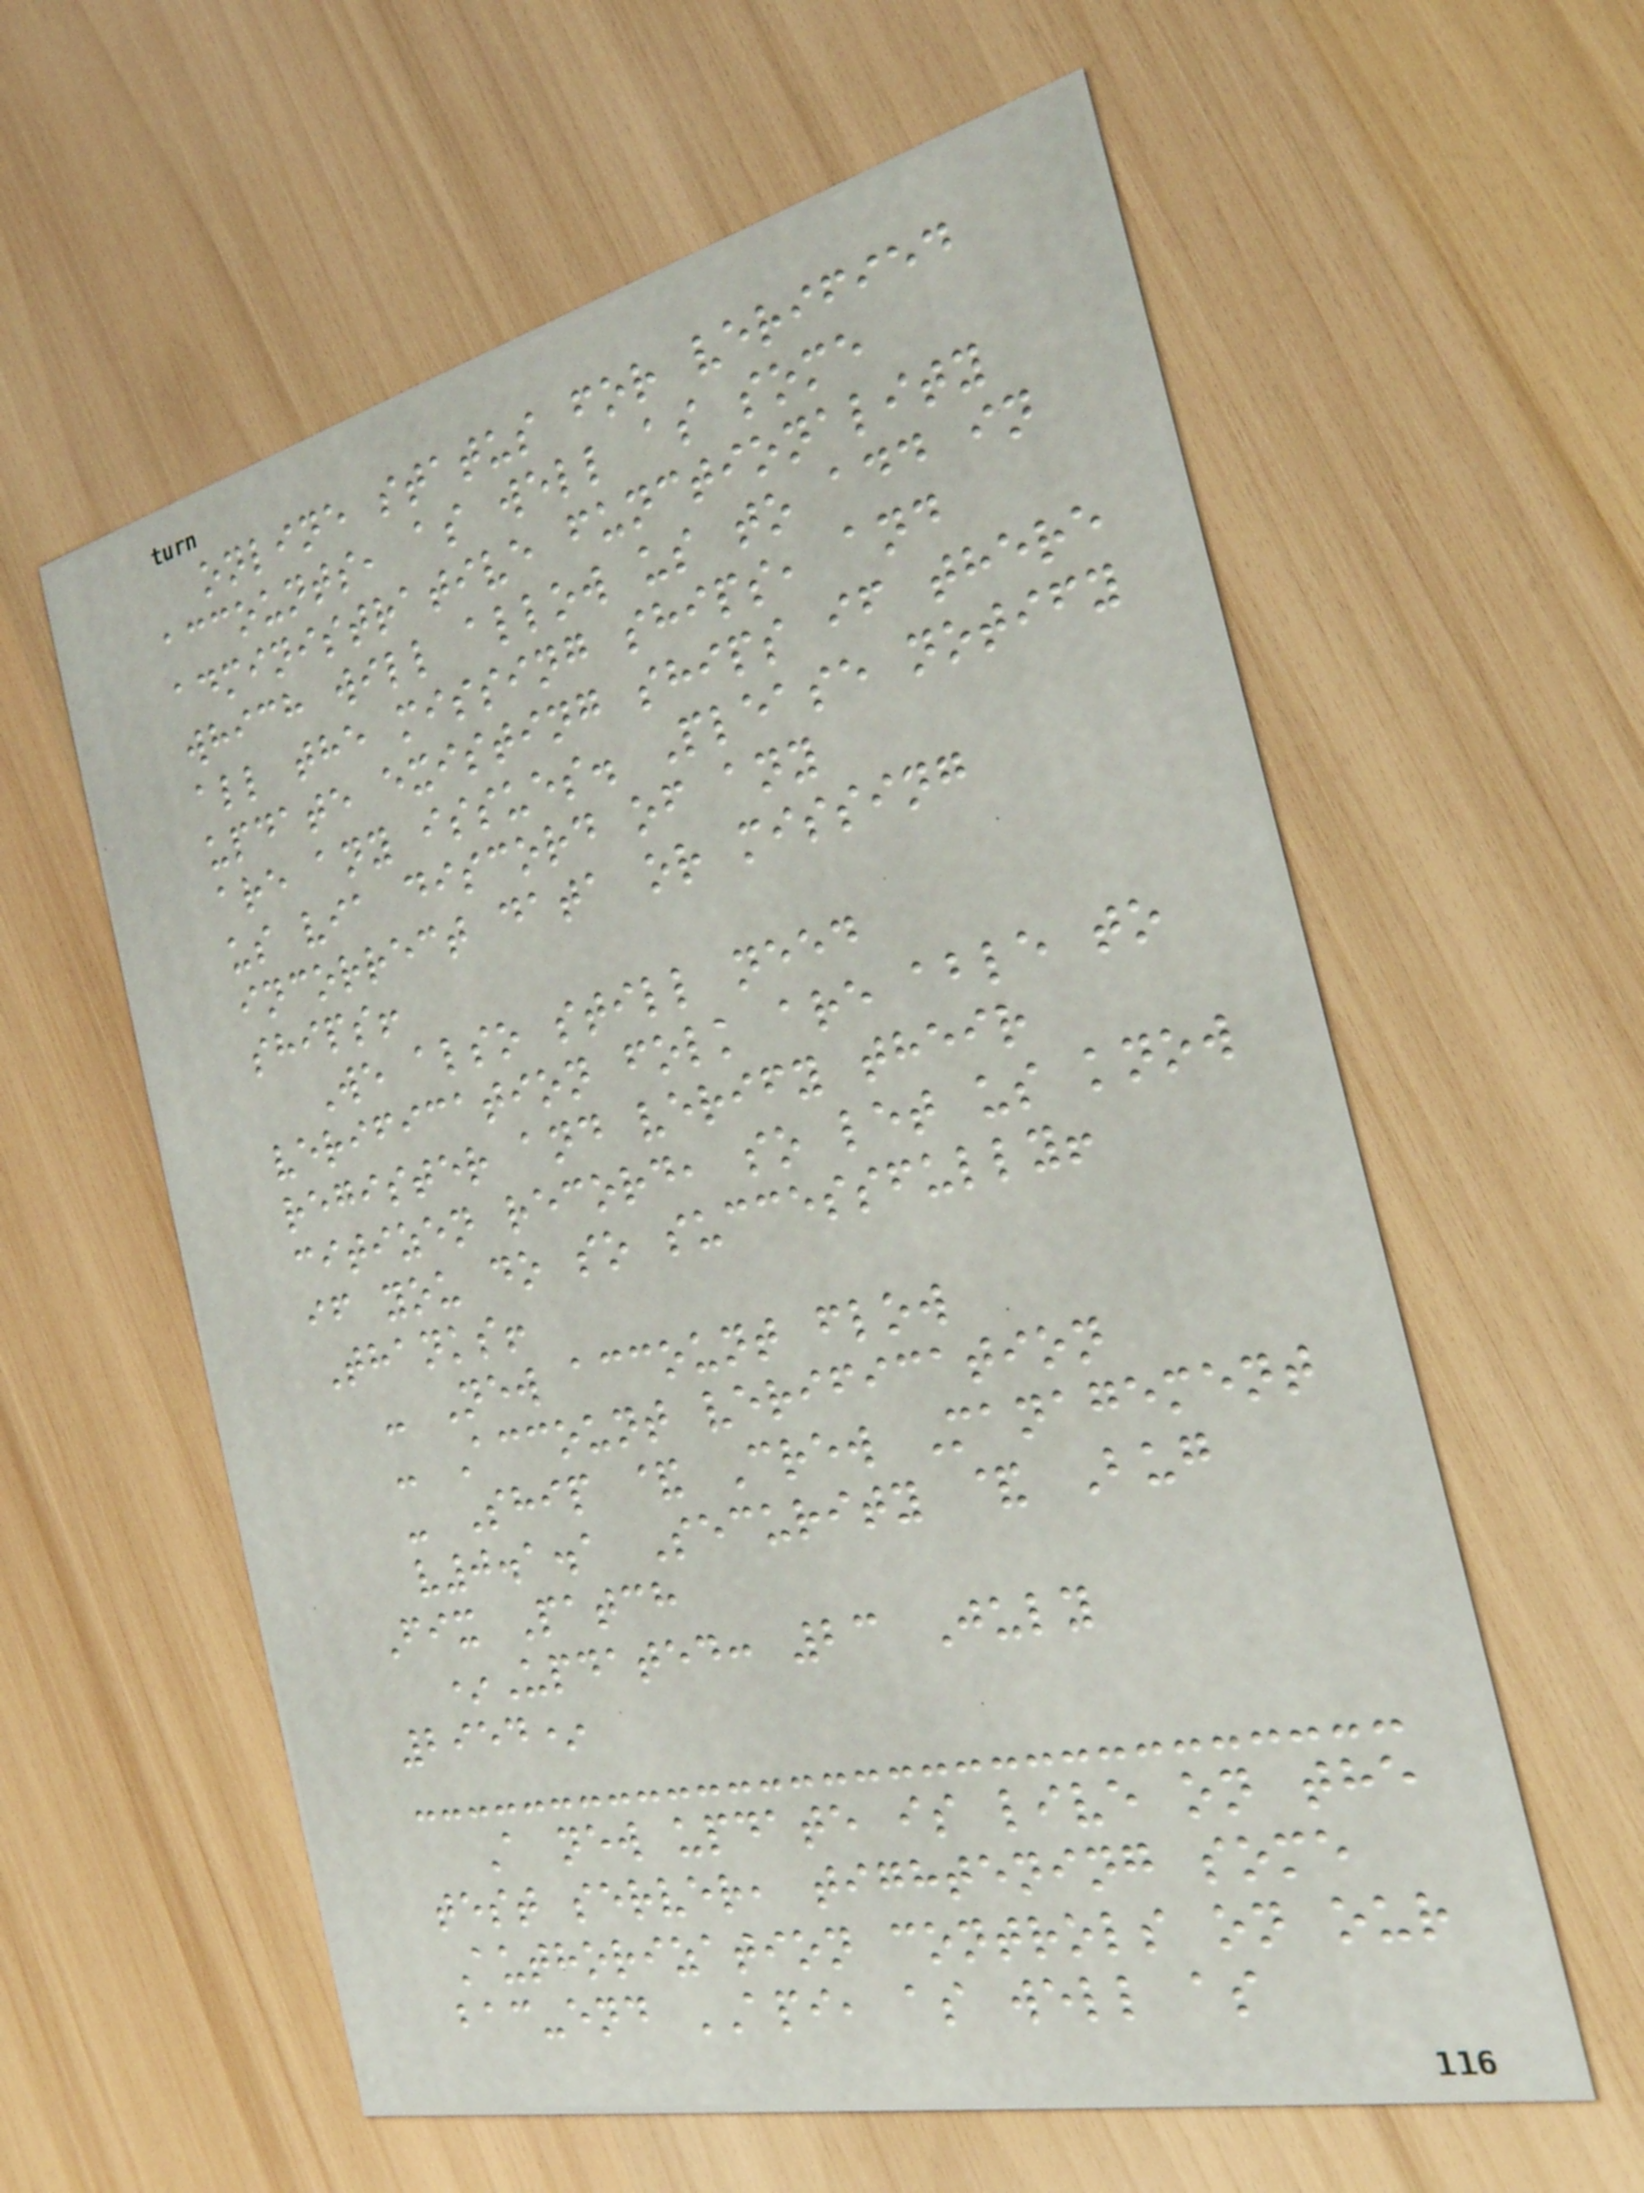online status for verified
accounts, as well as some
administrative functionality
which will allow us to add in
all the missing ships, and
update existing ships if there
are any issues. Please notify
us via discord of any
incorrect data or missing
ships!
We also still need
verification folk are able to
register and verify their
citizen record, so let us know
if you do so successfully!
Thanks!
- New account flow
- Account verification
- Ship & Crew Management
v0.1.1 Security & Bug
Fix Patch
*Updated: 23 July
2954*
A new update is live on the
test server, tightening some
Authorization controls on our
bac-end API, as well as
